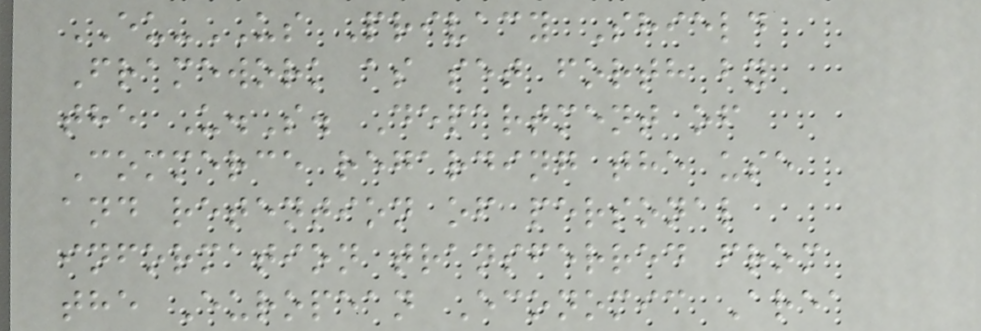EU-US Privacy Shield
Framework as set forth by
the U.S. Department of
Commerce regarding the use
and retention of personal
information transferred from
the European Economic Area
